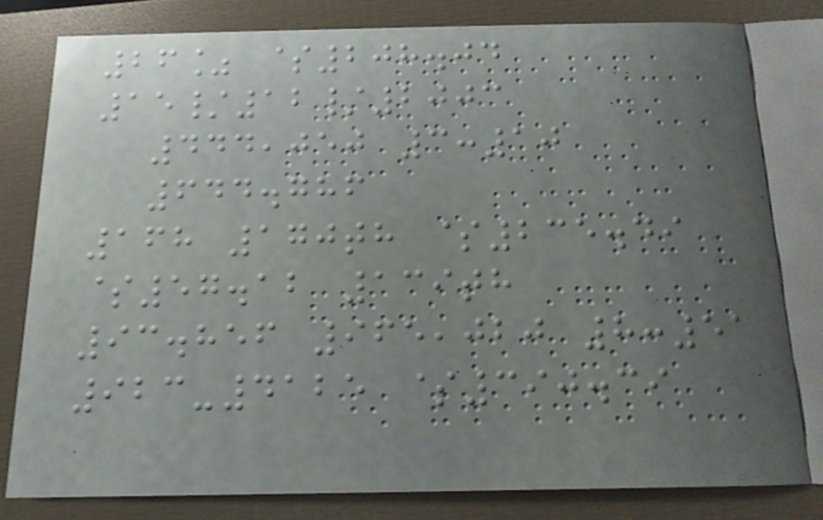26% $208.04
15/12/2003
444,050 3:10
644.786
168 170th $235.49
$57.12 139th
93.856 965,020 8:51
923-4125 $390.39
